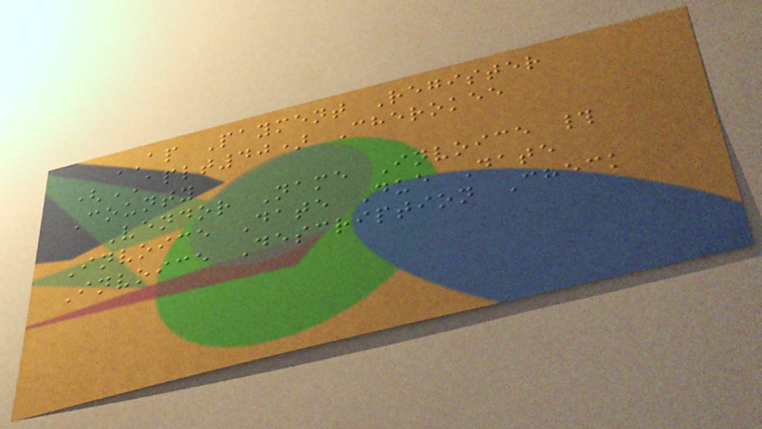AP Payment Register
(APLT40) Cherokee
County
Vendor Name Invoice #
Invoice Date Due Date
Invoice Description Check
